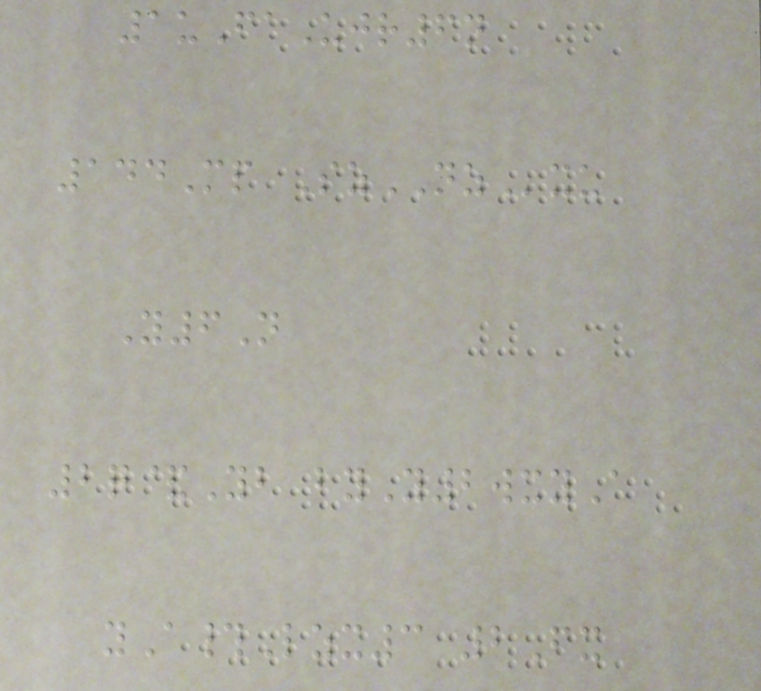1uFaUjr6n
144Mp SzNZxu
Y6N
2q&Yb byY2wxyA
yA#Lzx3 2Fx
